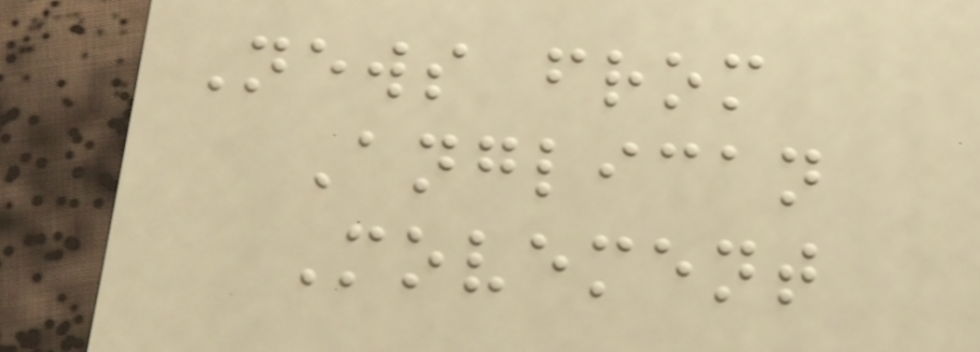News from
Anglican
Movement
